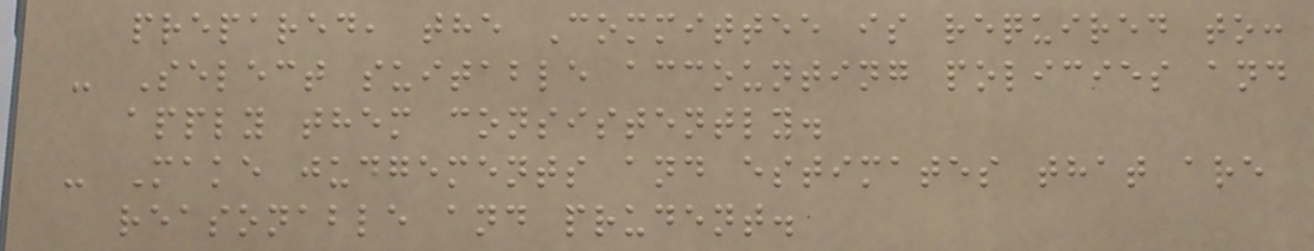prepared, the Committee is required to:
- Select suitable accounting policies and
apply them consistently.
- Make judgements and estimates that are
reasonable and prudent.
